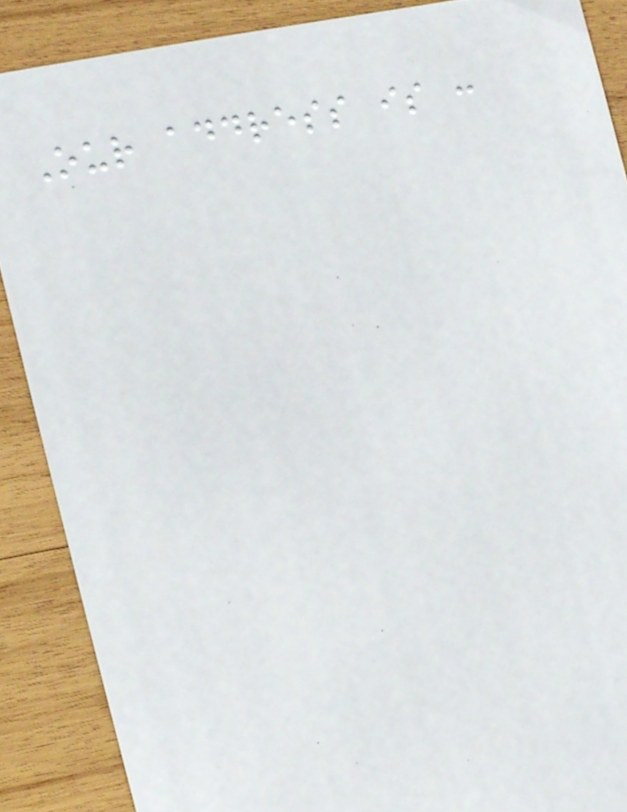Our address is :
